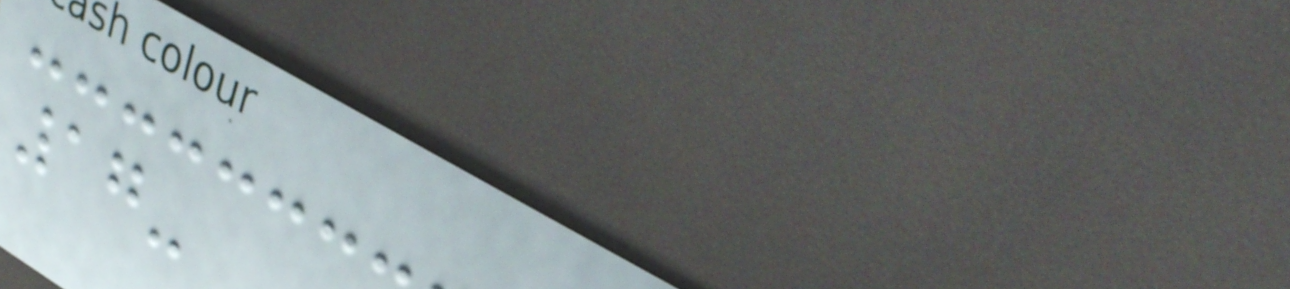17-
